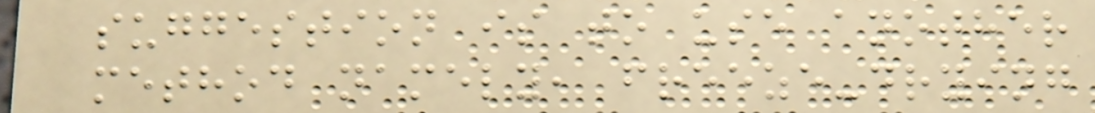suggestion is to use another
method namely, freeze-drying
